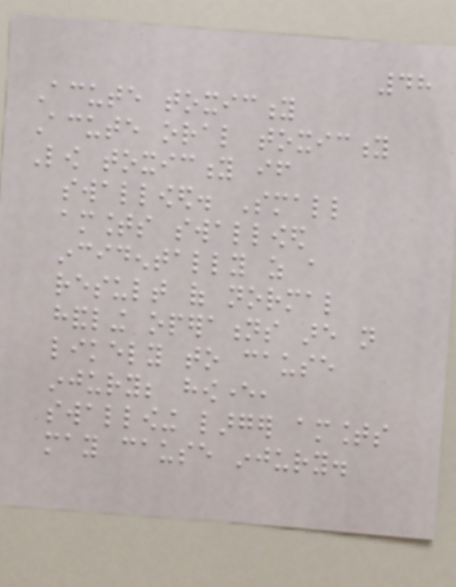48
Acute toxicity
Acute oral toxicity
Low toxicity if
swallowed. Small
amounts swallowed
incidentally as a
result of normal
handling operations are not
likely to cause
injury; however,
swallowing larger amounts
may cause injury.
